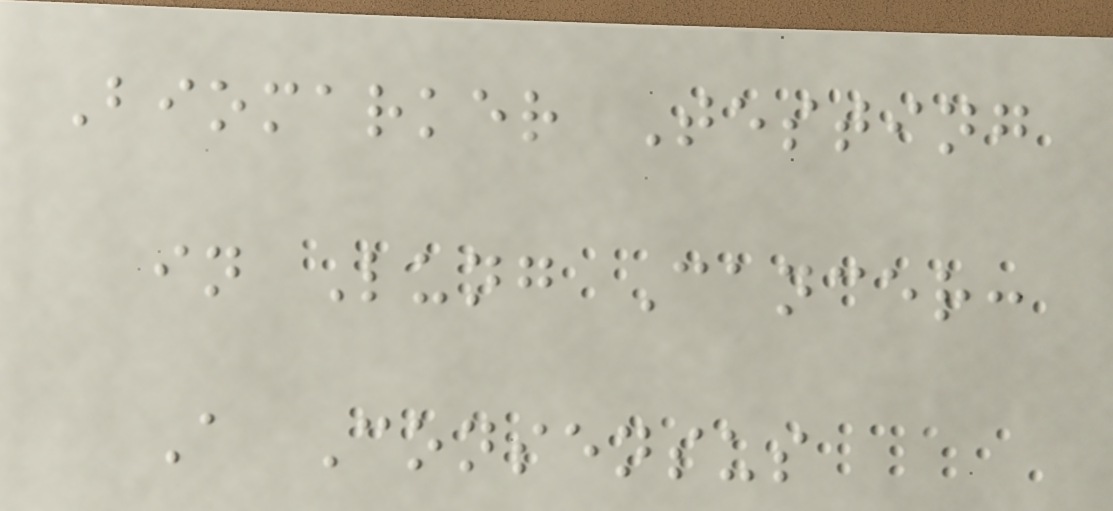Biomarker Testing
in Lung Cancer:
A Consensus
